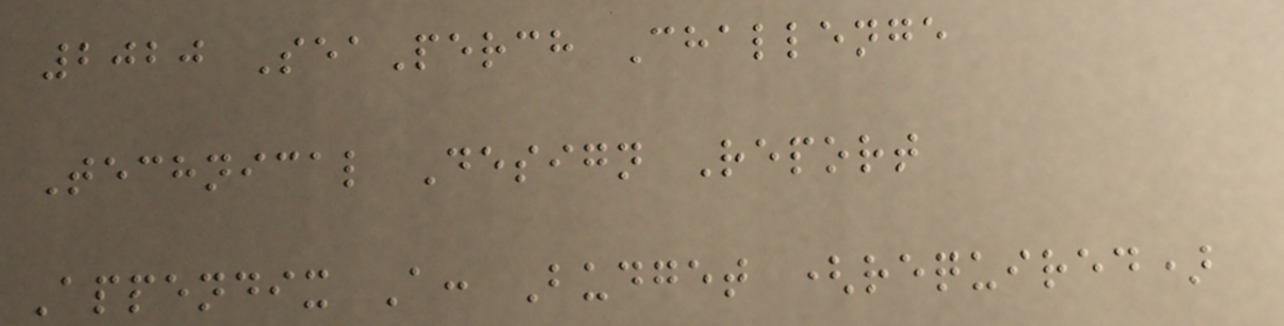2020 SeaPerch Challenge
Technical Design Report
Appendix A: Budget (required)
